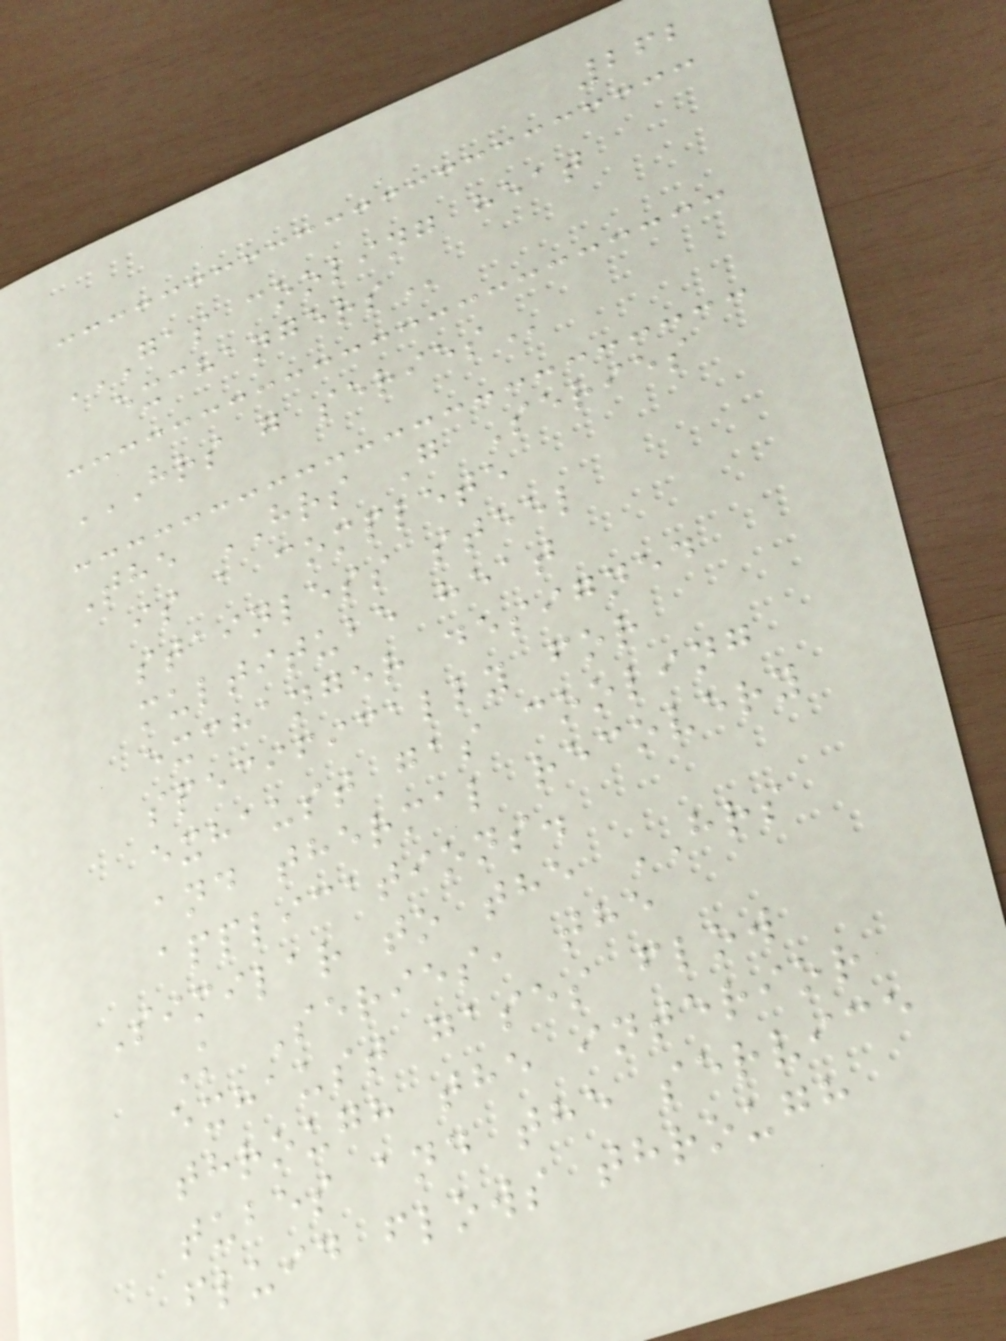262
GAS COOLING HEAT
EXCHANGERS
HRS G SERIES
The HRS G Series
is a complete
stainless steel
multitube heat
exchanger designed
specifically for
exhaust gas cooling
and thermal recovery
applications.
Similar to the HRS
K Series, the
exhaust gases flow
through the interior
tubes and the service
fluid flows through
